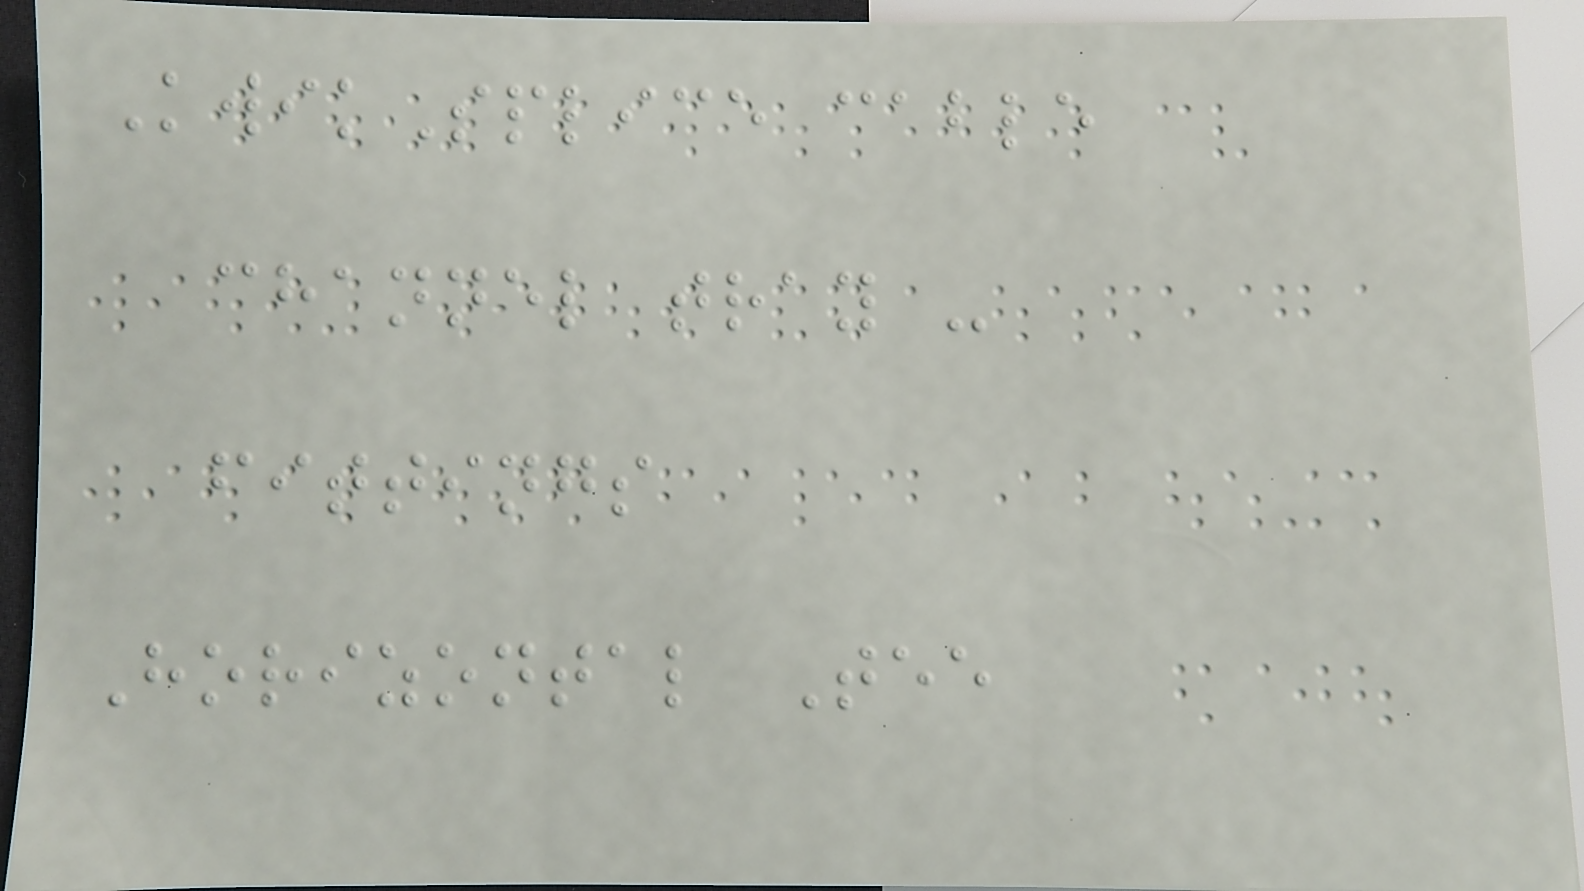KwikSplice cable
channel tray -
fittings
Horizontal Tee
